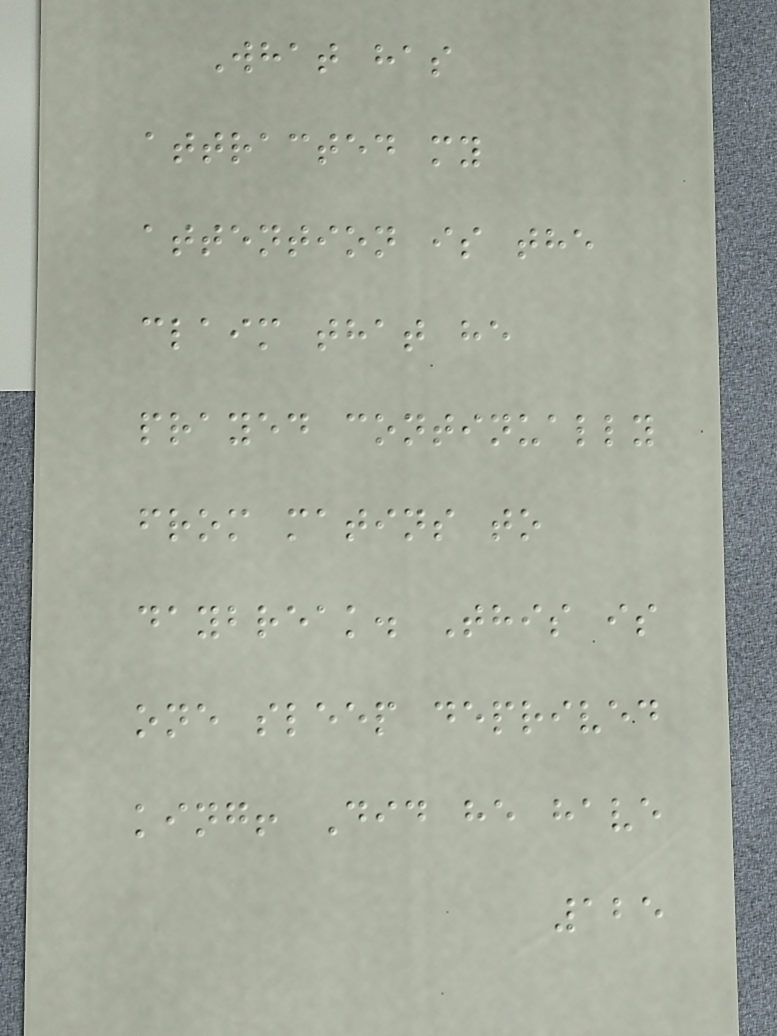What has
attracted my
attention is the
claim that he
prayed continually
from matins to
daybreak. This is
one sleep deprived
king! Did he have
125
